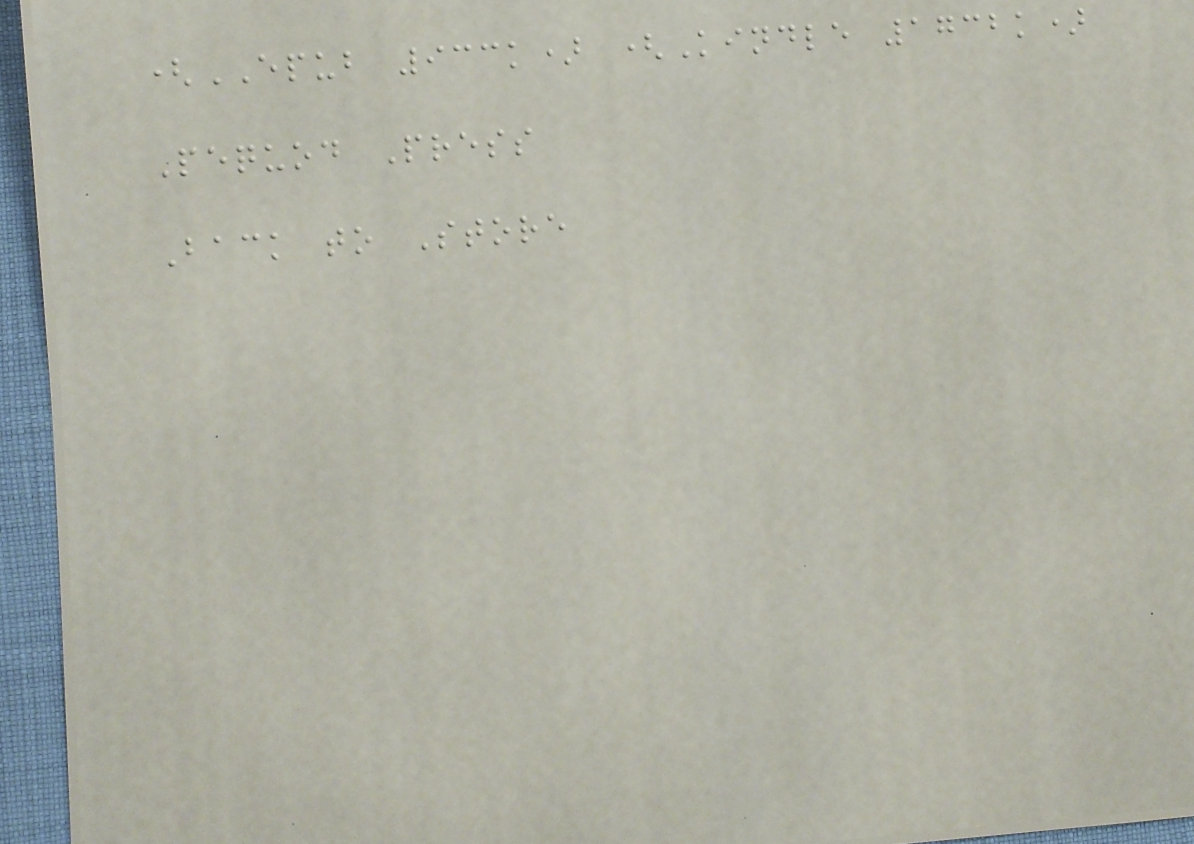(EPUB 933k) (Kindle 1732k)
Pequod Press
Back to Store
